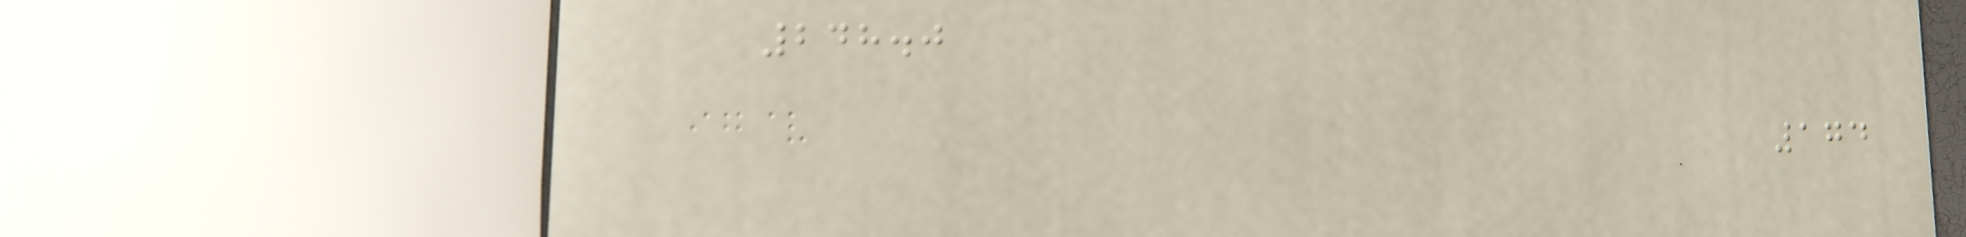248.0
174
